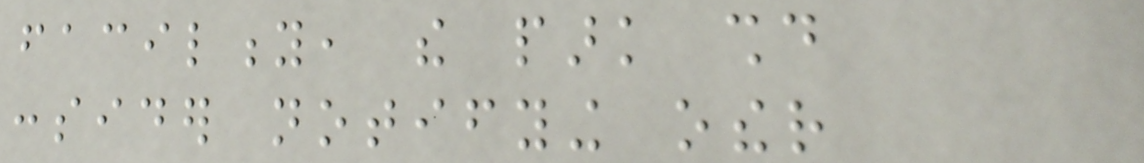facility, the park should
consider notifying other
